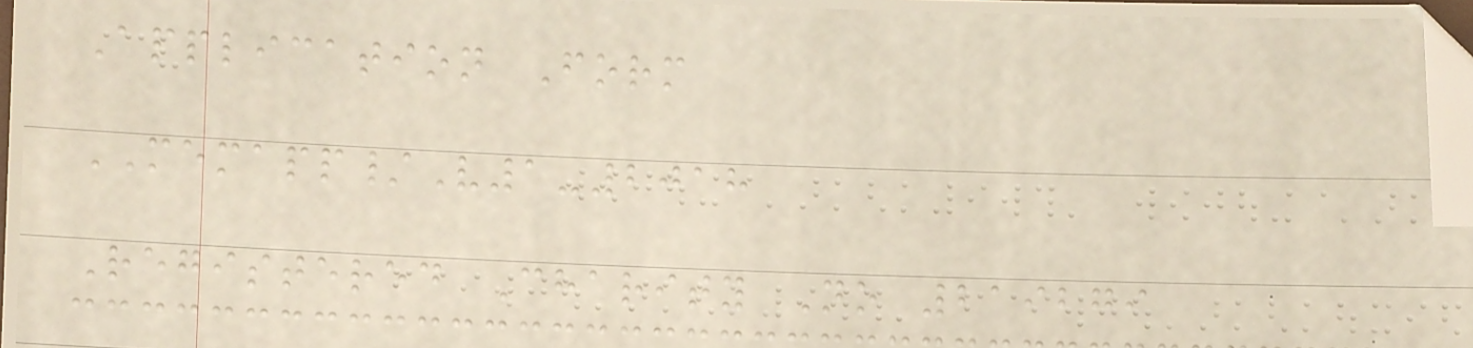Application Form
MEMAPP/V1-2018
Registered Charity No 219279
